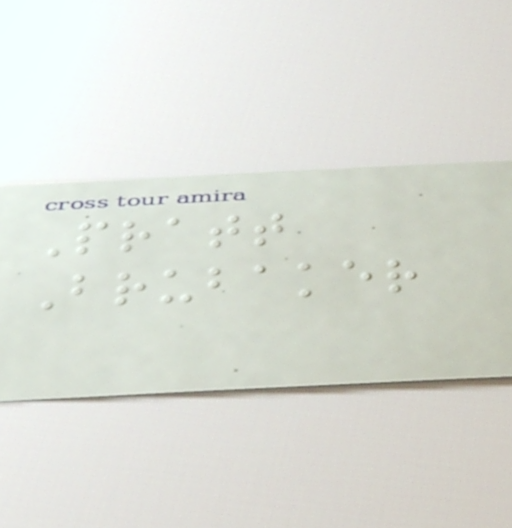Pratt
Brubaker
